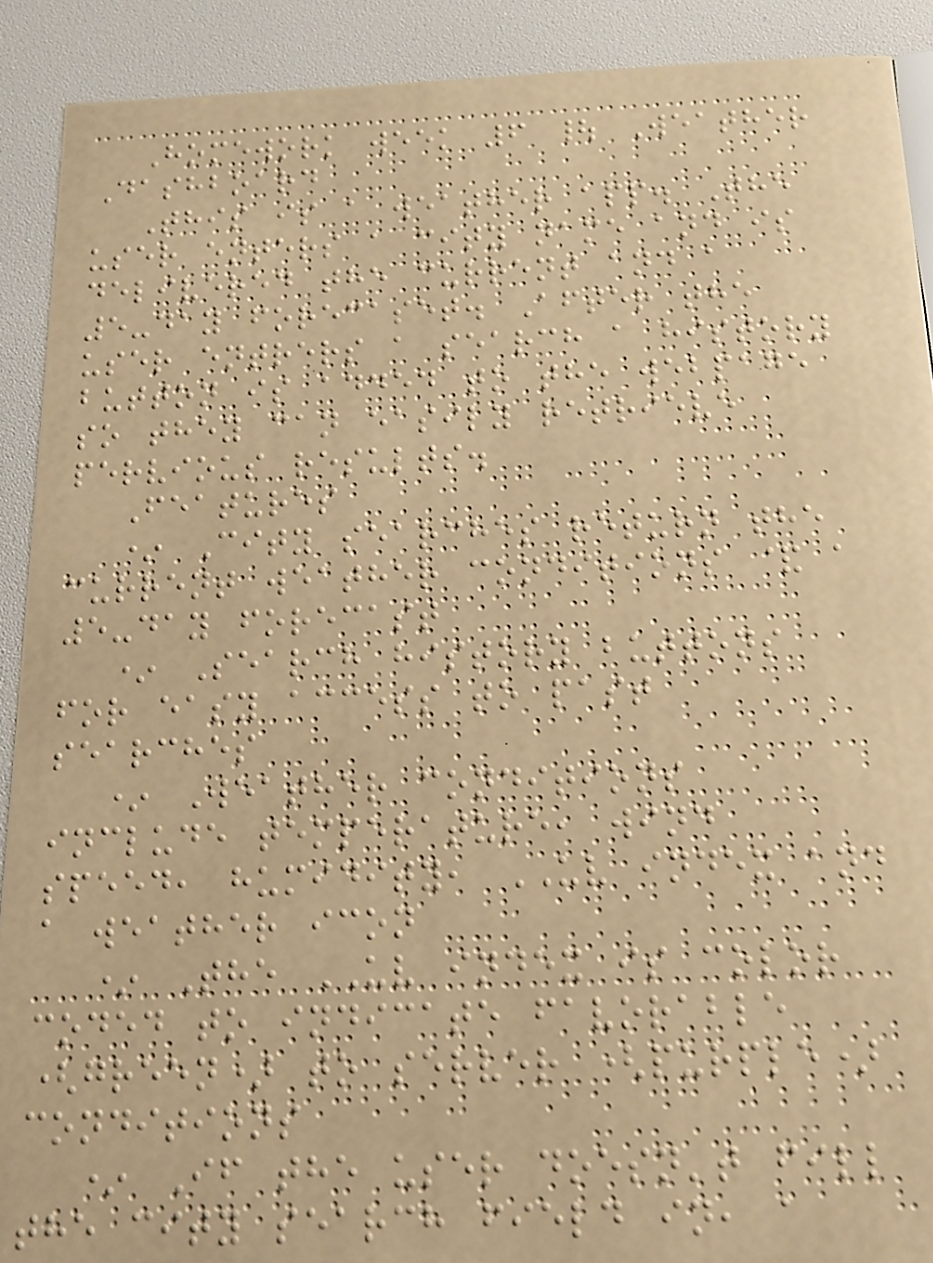Homework week 6 | Weather
Dashboard
This is a weather app. The
user enters a city name and is
delivered the current and a
5-day forecaset. After the
user entrers a search a history
button is added to the webpage
so they can easily retrieve
pervious results.
Features
* City searches return the
current weather conditions & a
5-day forecast
* Search history buttons
for easy access to past
searches
* Weather conditions
include temperature, wind
speed, humidity, UV index and
a weather icon
* The UV index is color
coded to indicate favorable
(green) to server (purple)
conditions
* If the user doesn't fill
the city search field in, a
